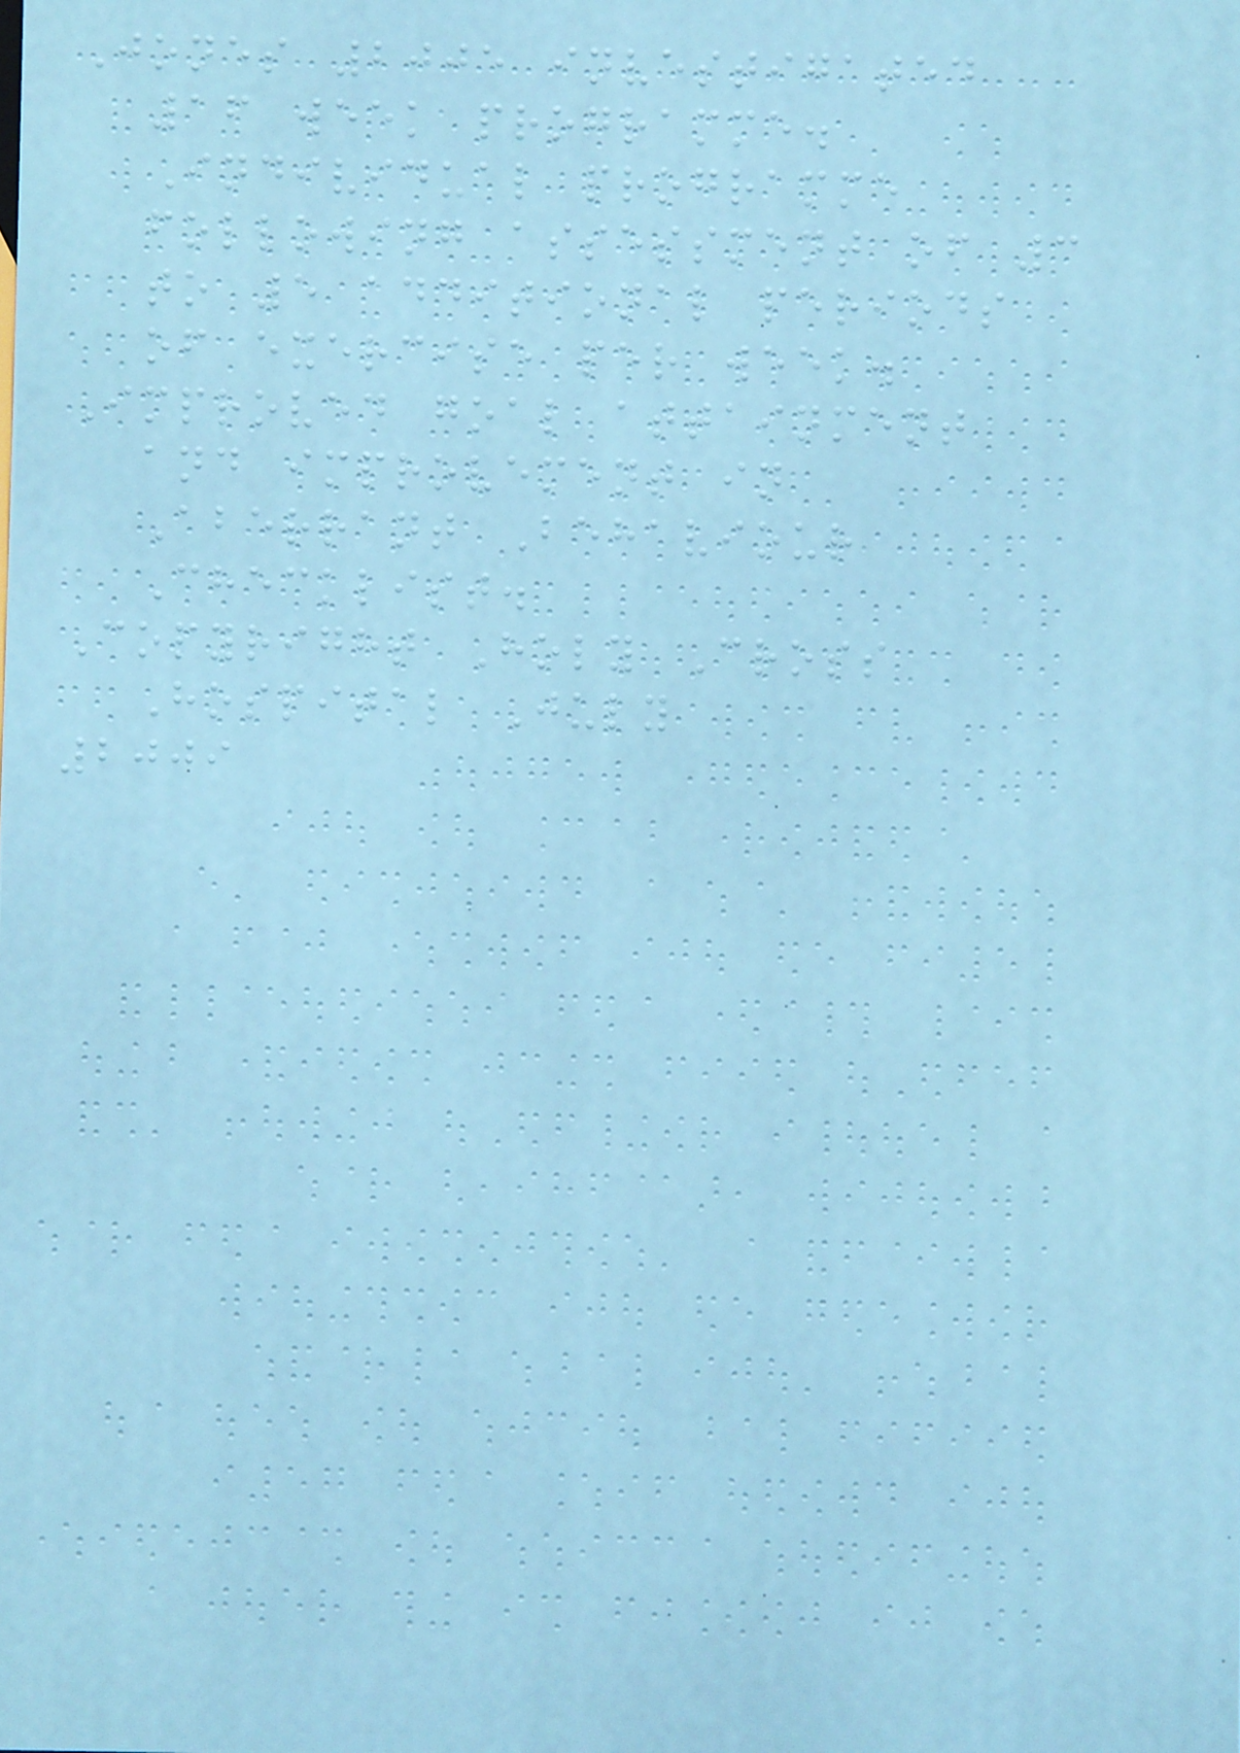Jones 2005 investigated
16 week programme.
Individual programme
following assessment of 3
to 5 additional periods
of exercise per week.
Improved goal attainment
and improvement in
Aberrant Behaviour
Checklist.
Copyright Holy Cross
Hospital July
2009
